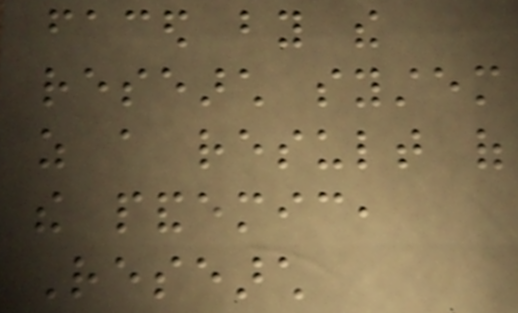faced by the
research system
as a result of
the pandemic,
Research
